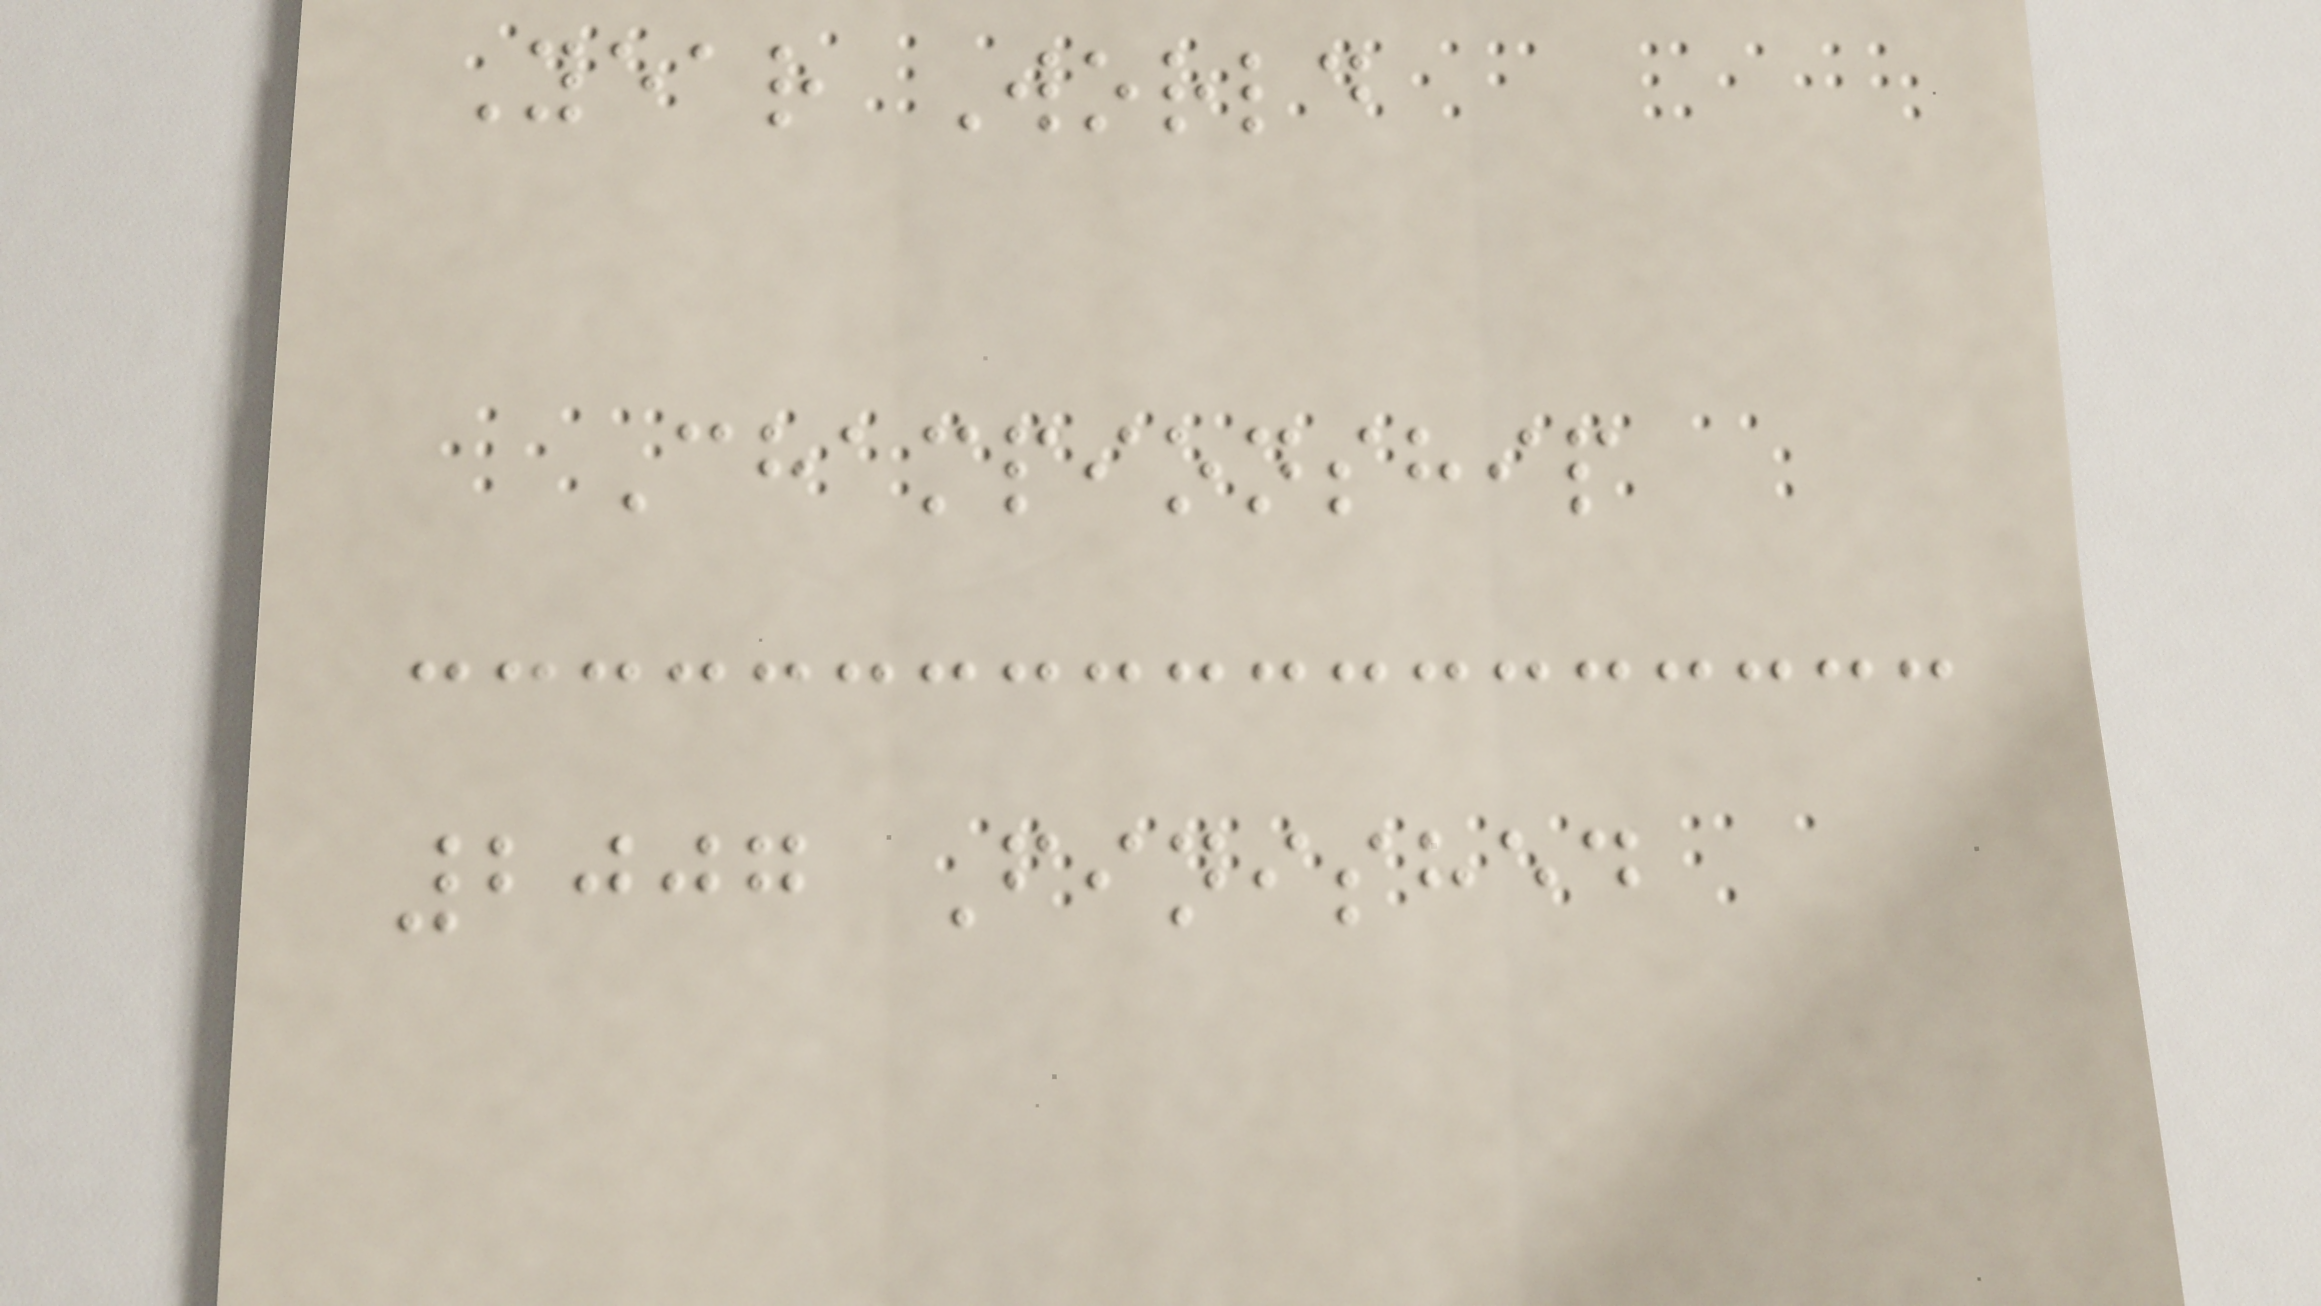Year World
Championship
2007 Finished
